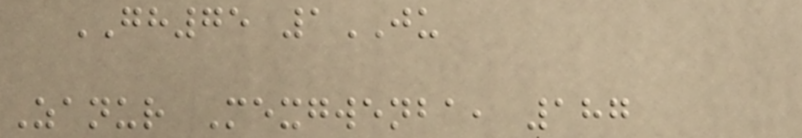GH75 1JU
Zanur Mexgwenba, 187
